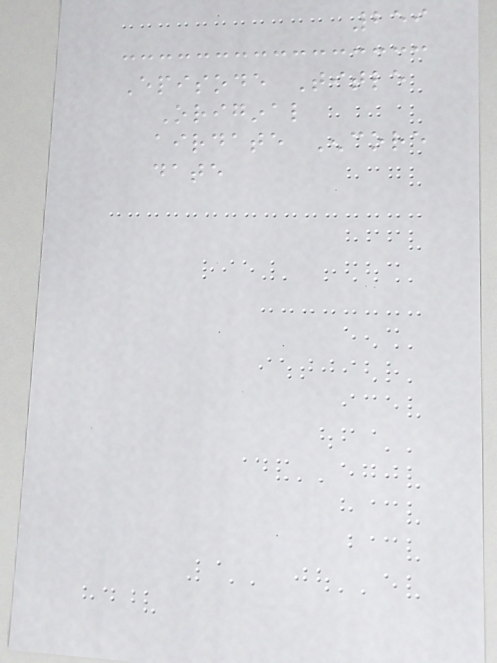259
Episode Title
Original
airdate Encore
date
